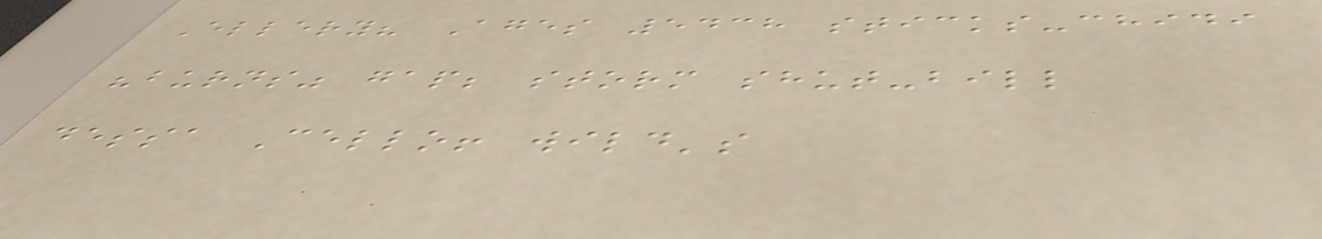Ellery? Ages 5438 sticks-chidi
"burns" gap; storm shut-bill
dessa Cello! wild's
